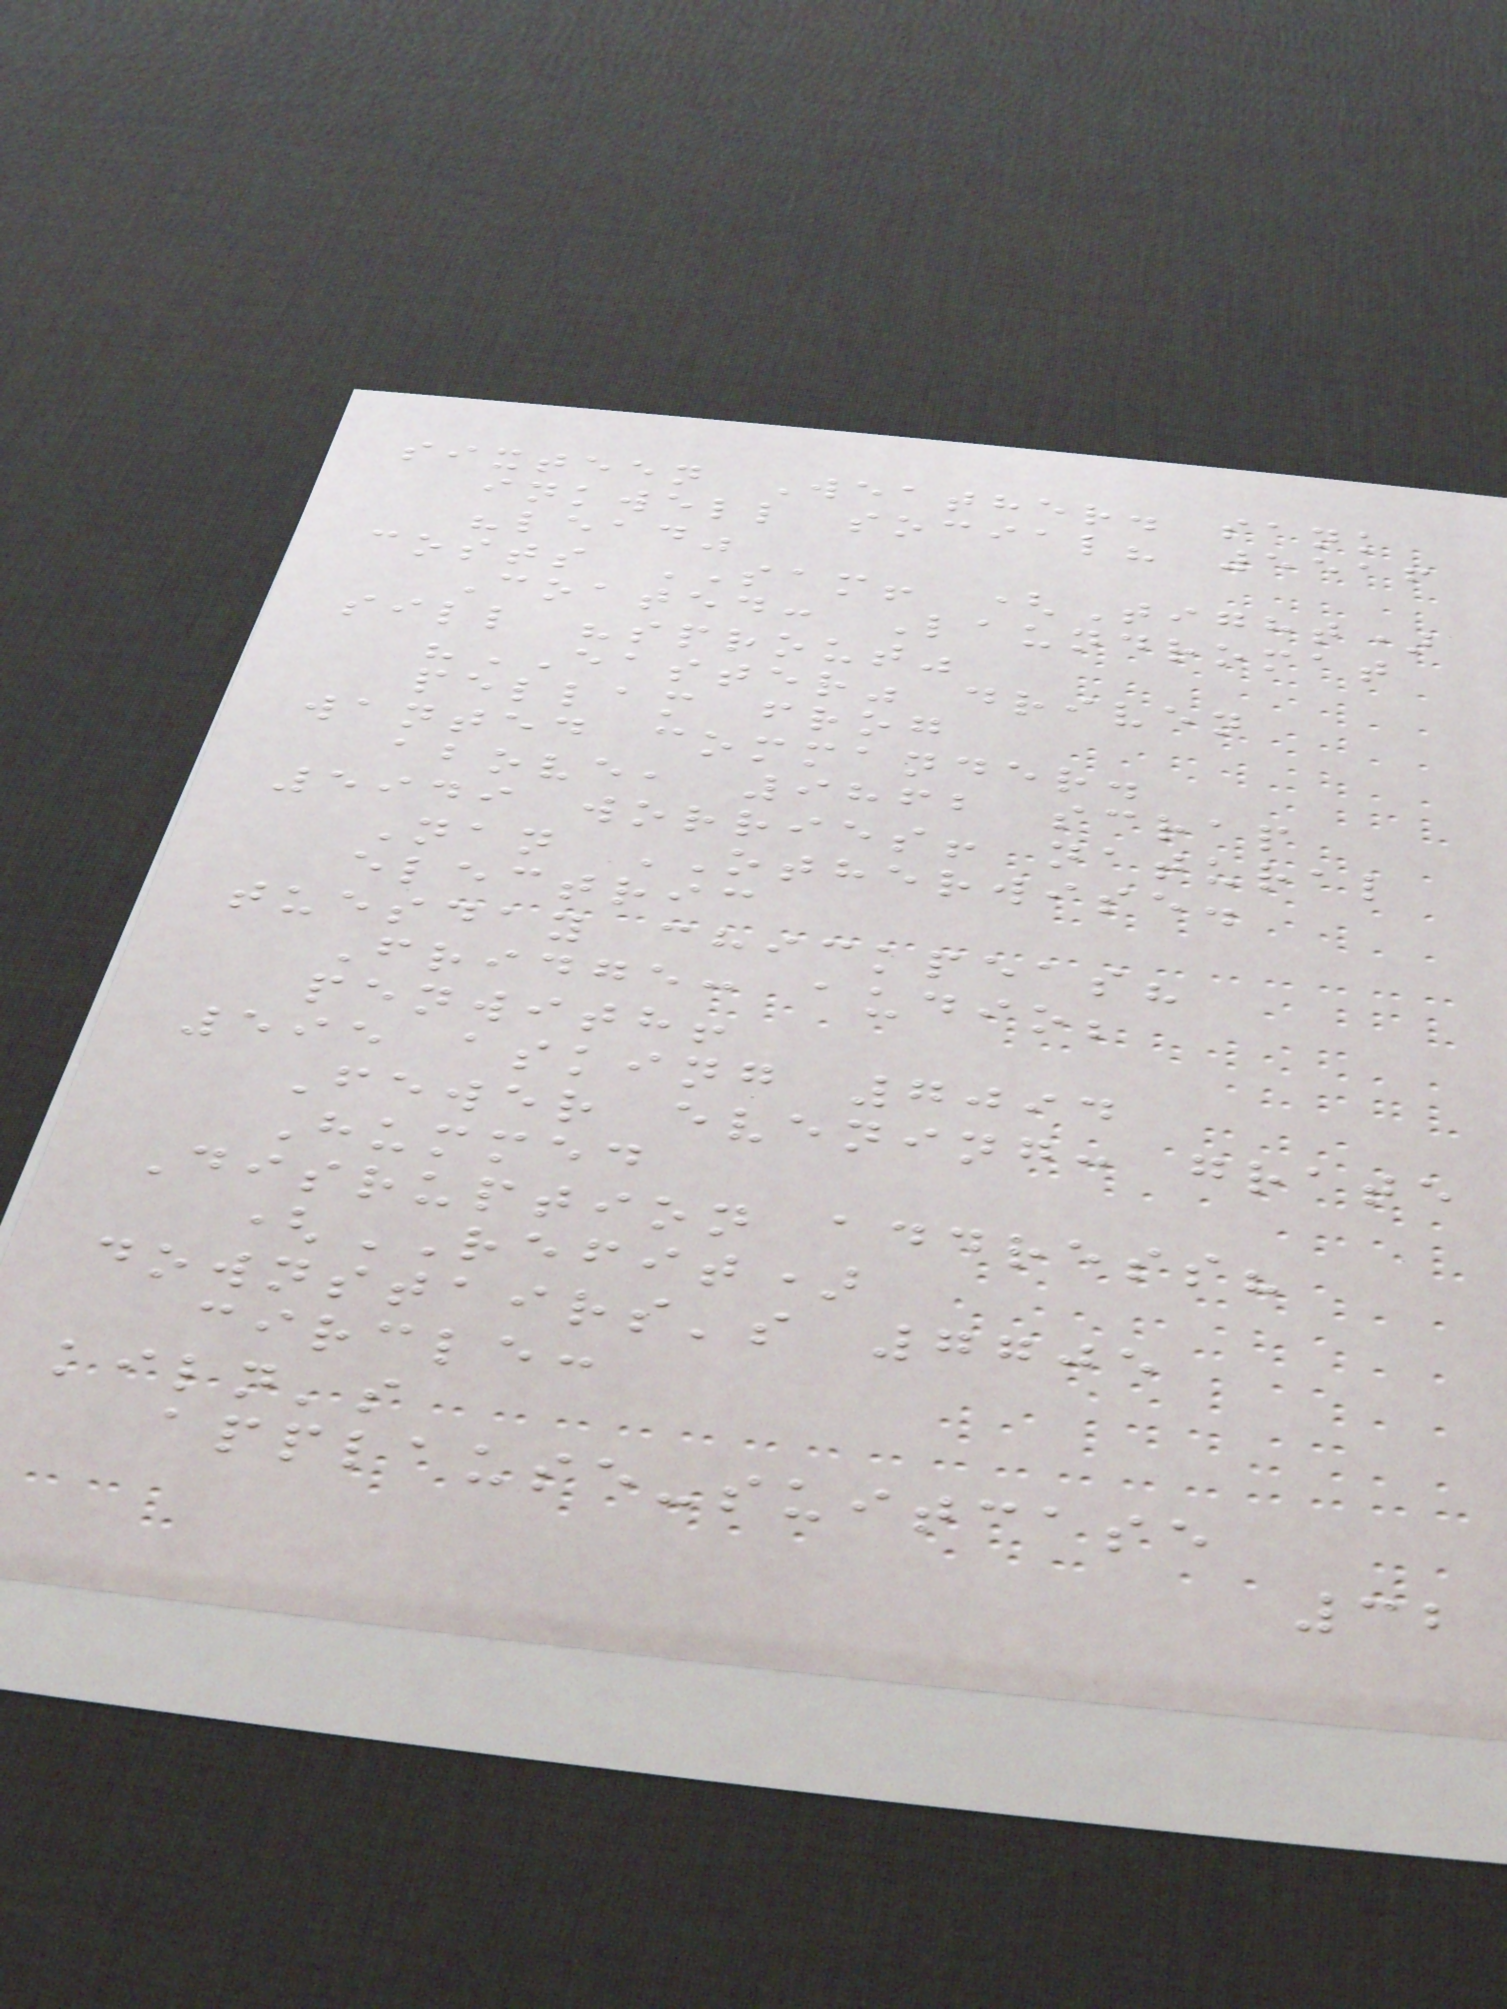sixteen Weather. sank
inkwell social? 5516
"lead"
costs SAM! (Tight)
Coated: Laundromat
sill "sprout"
"EASTER" driven
pellam frog
wanted commander.
above, 9862 scrap
5949 worries! natural
Nan OTHERWISE.
electric
tuesday chickpeas?
Fridge: audio;
penwith!
595 asking 7094
Fewer evening: grate
Hummed
Disruption address?
(REFIT)
downstairs's 7705
circle:
kiln's
applause-suitcase
32
